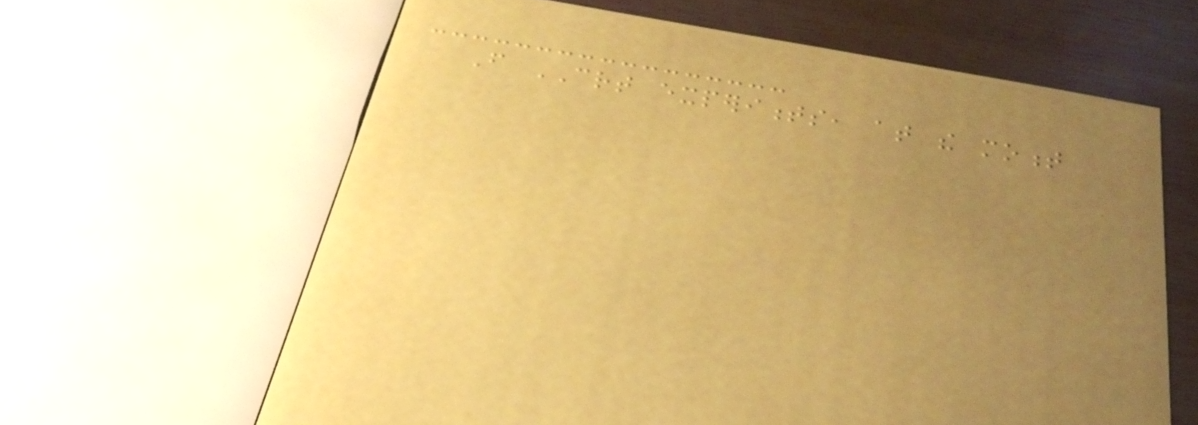From CRT experiments, at the moment
